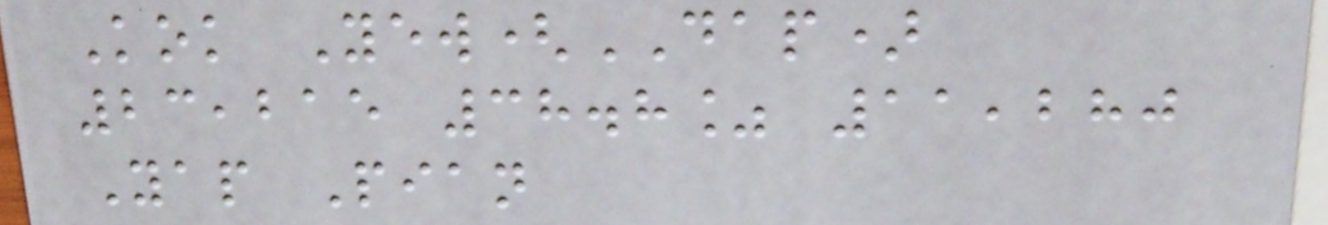Kok Yew(DAP)
23,215 38.8% 11,280
Yap Pian
